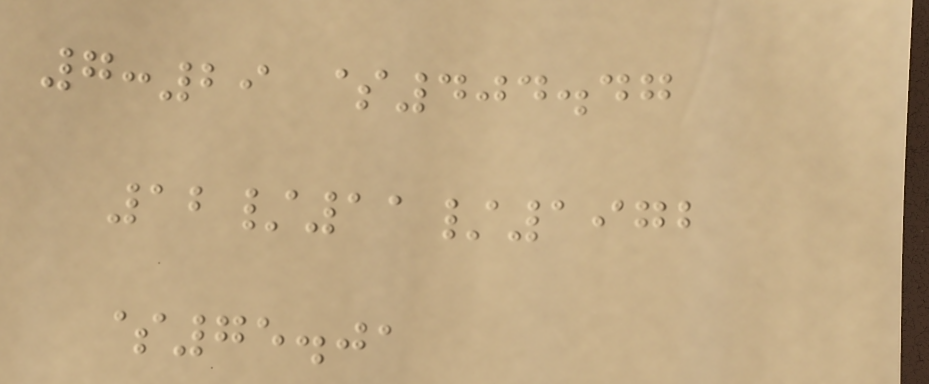7:29 $404.47
12/11/1972
$75.01
